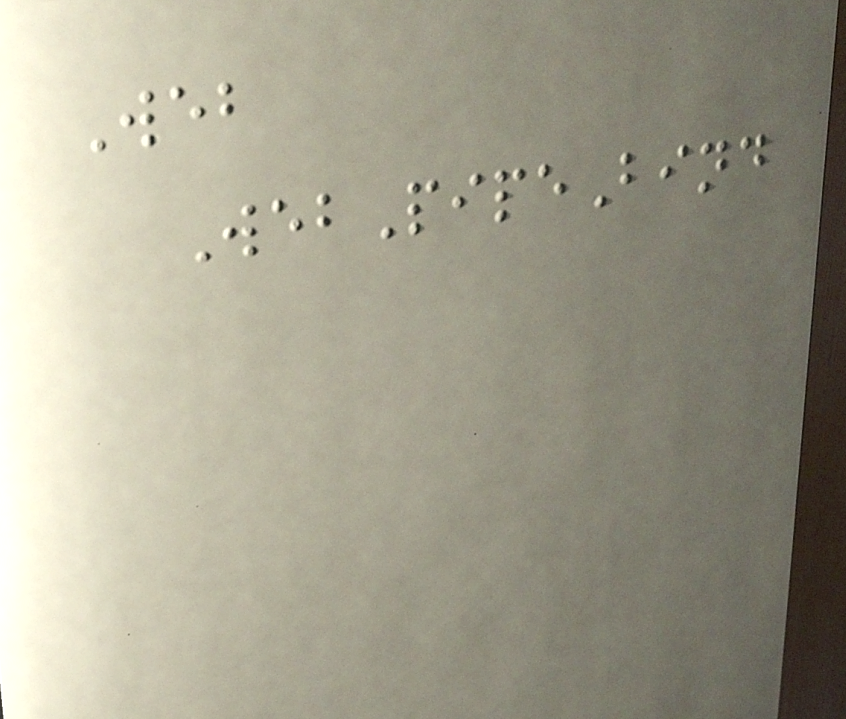Web
WebPipeBind
